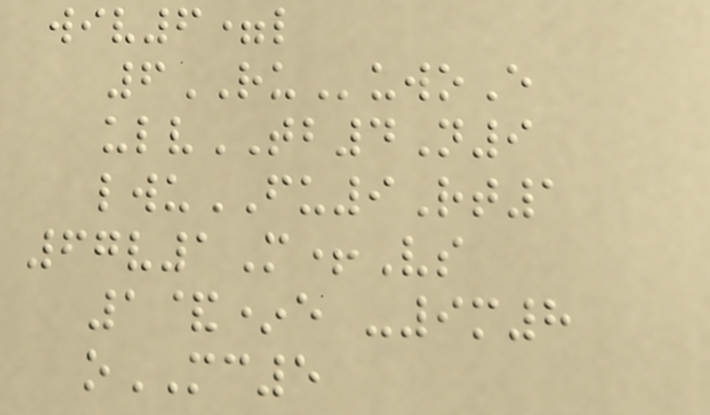wiv6=l
6RUuwoE
ulvTB4N9
lwuFU9Rt1
67v1M+Vs
1&*e -9m8
oMC5
